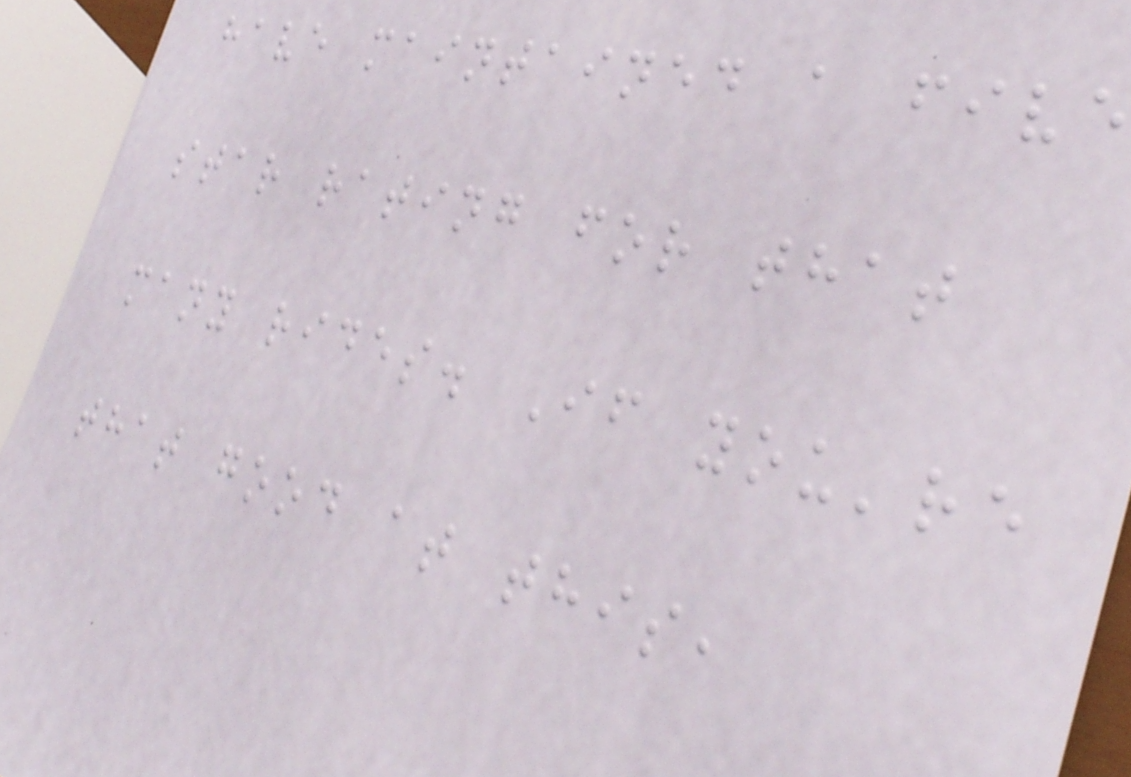have maintained a five
star rating for that
many rides. If you're
that good at this,
